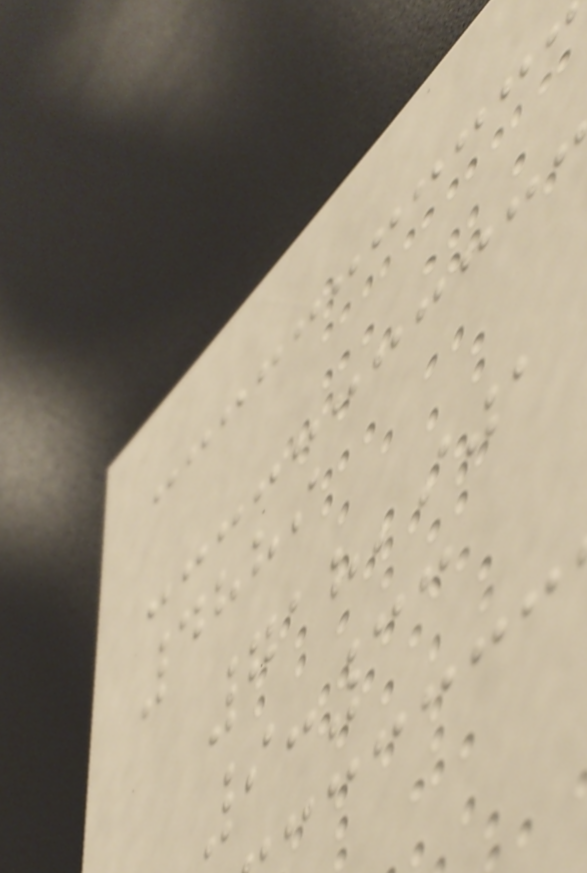4889
718,901
9:33
